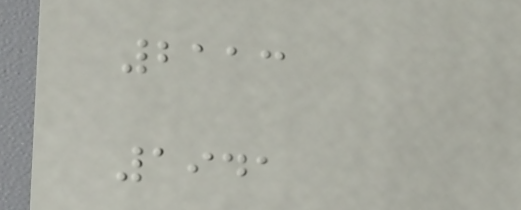2113
1941
